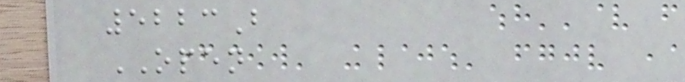5223B
OPEN
